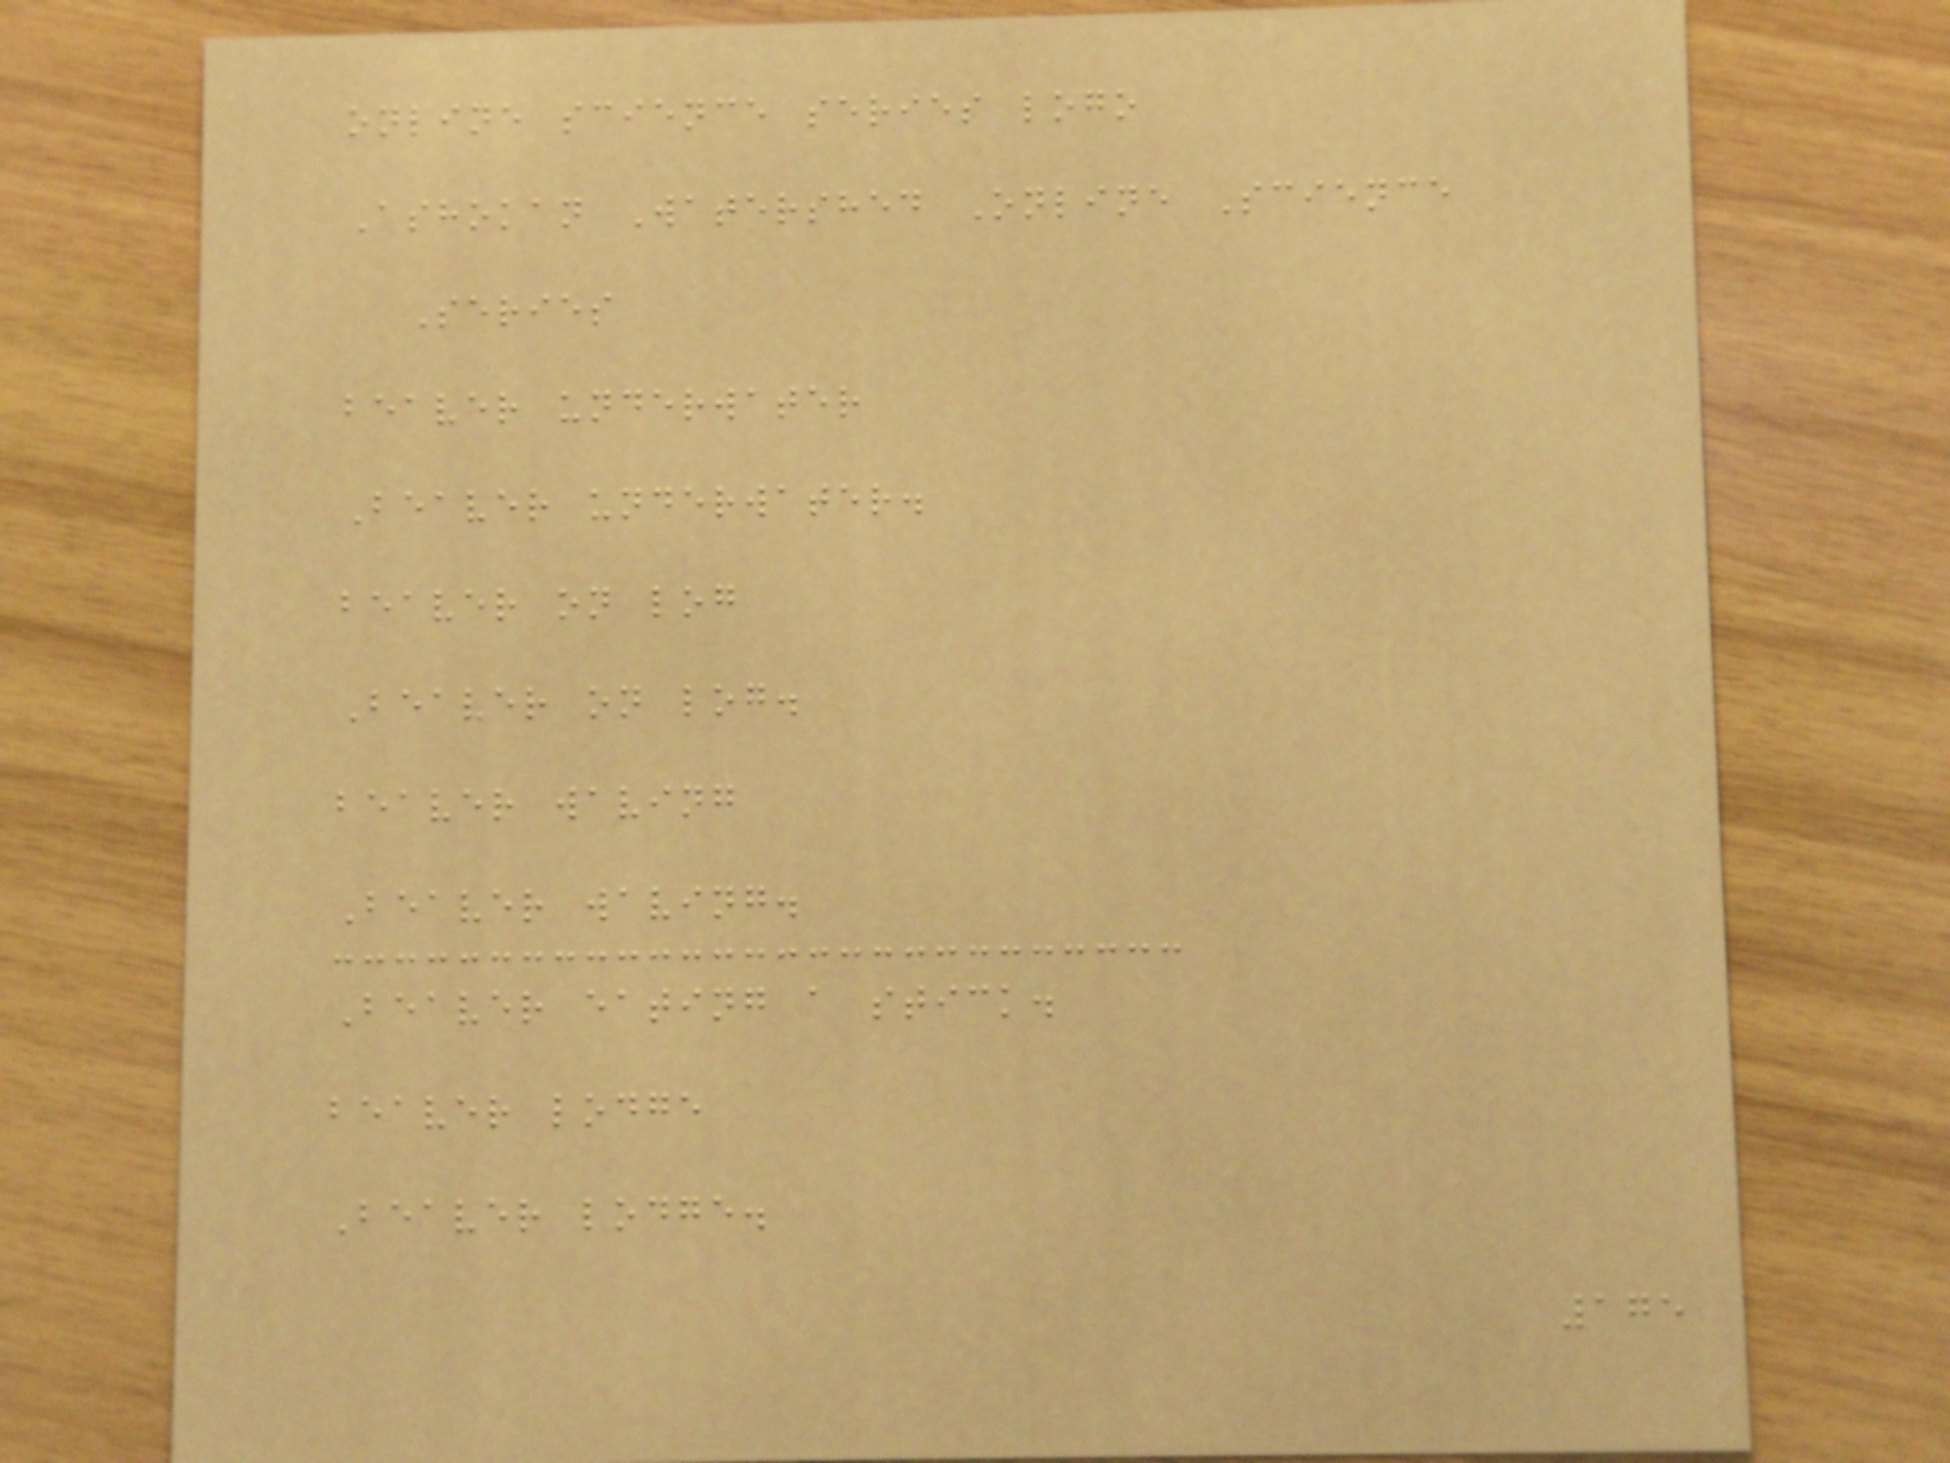online science series logo
Ashokan Watershed Online Science
Series
beaver underwater
Beaver underwater.
beaver on log
Beaver on log.
beaver waving
Beaver waving.
Beaver eating a stick.
beaver lodge
Beaver lodge.
175
